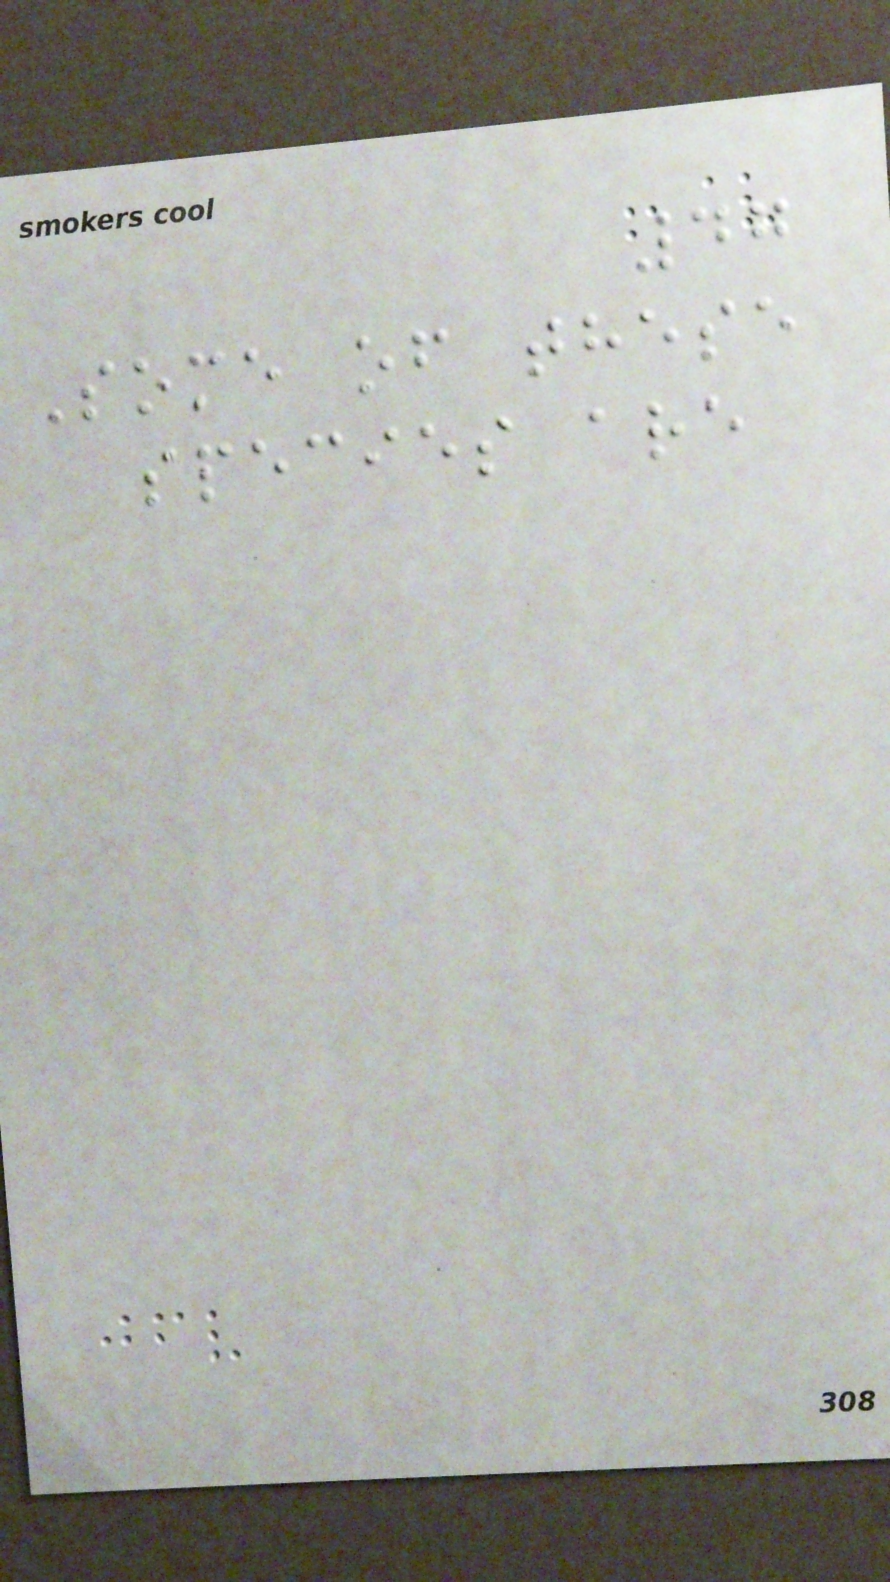47
Some of these
species are
